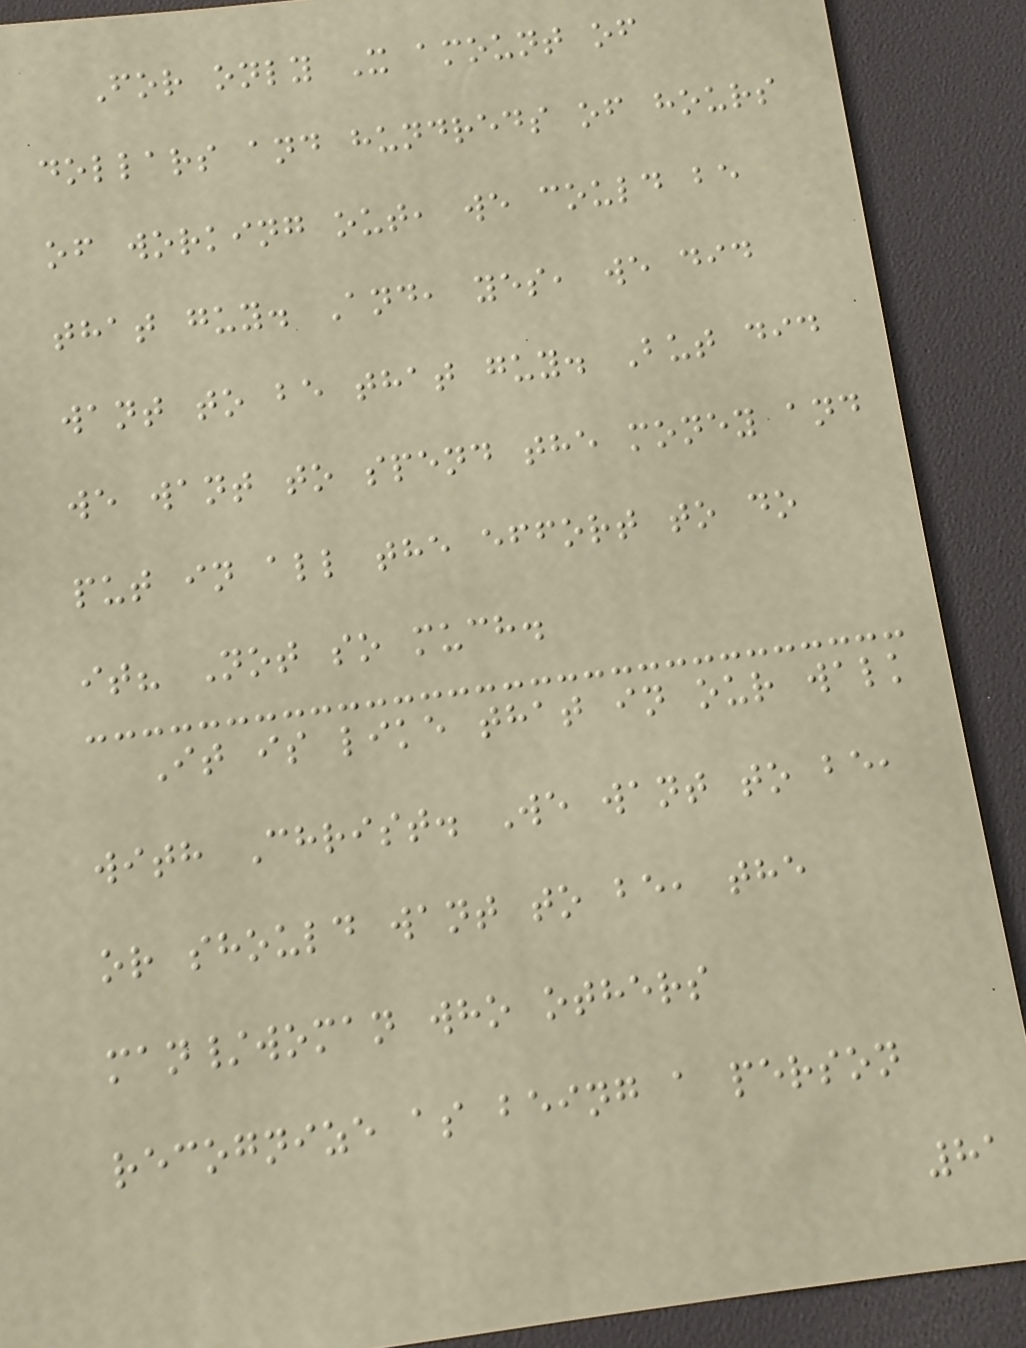For only X amount of
dollars and hundreds of hours
of working out, we could be
that guy. And, yes, we did
want to be that guy. But did
we want to spend the money and
put in all the effort to do
it? Not so much.
It is like that in our walk
with Christ. We want to be,
or should want to be, the
man/woman who others
recognize as being a person
81
